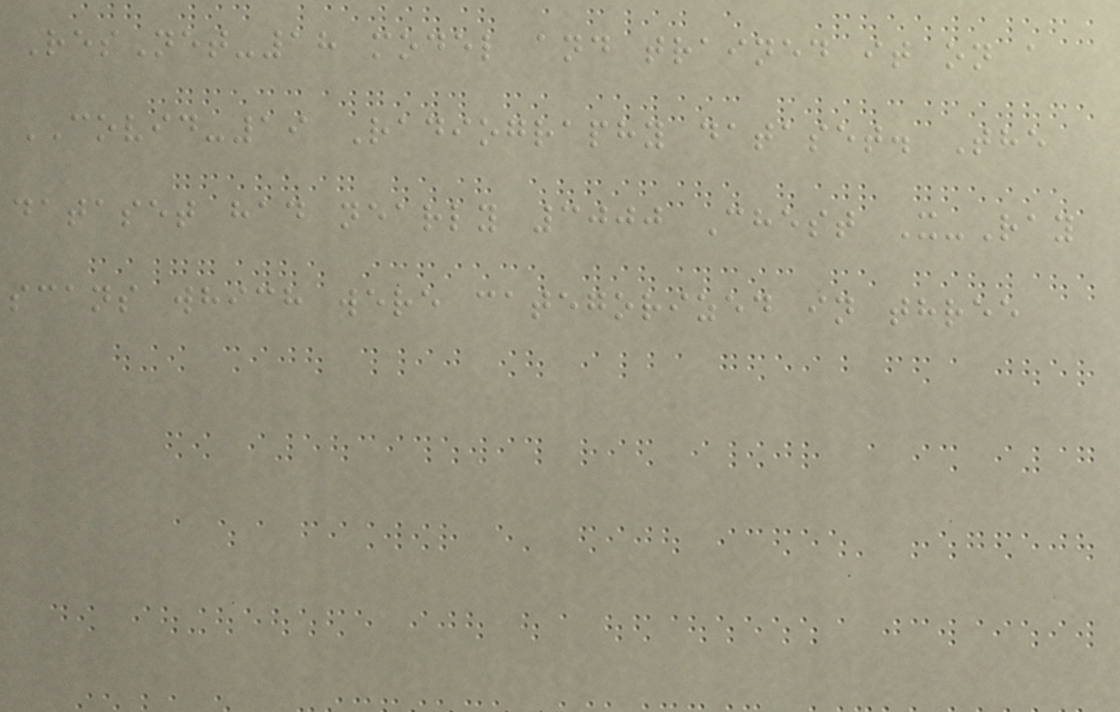ResNet-18 model and trained it on a
COVID-19 Radiography dataset. The
dataset had nearly 3000 Chest X-Ray
scans which were categorized in three
